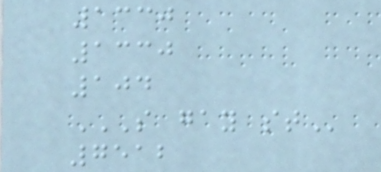1330
1330
104
S GAY ST
7512
